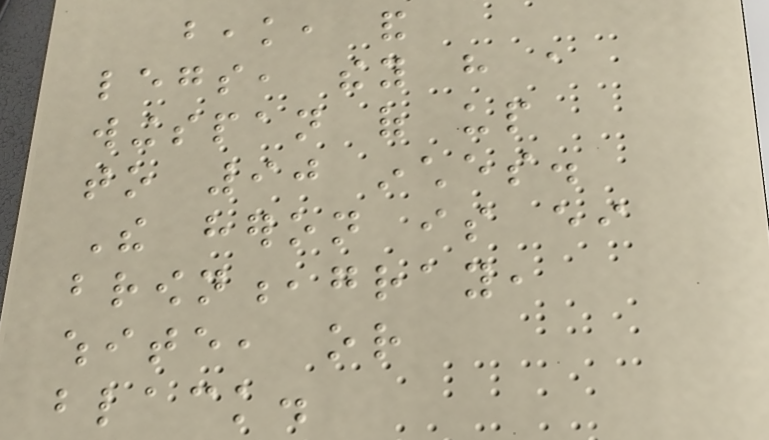beak, and
legs, they have a
wingspan of up
to 90 inches.
The heron is either
brown,gray,
white, or
black.
